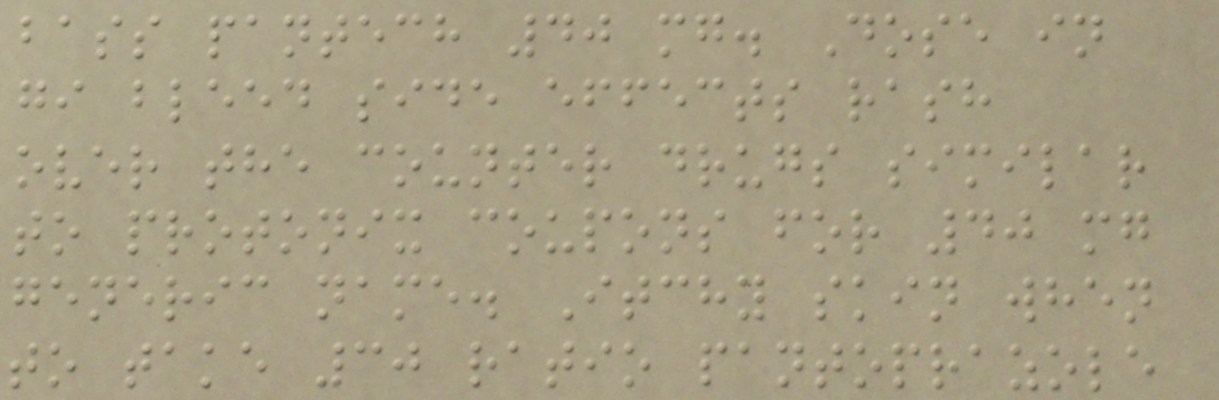bass pantech 40 mg. Dose in
gi bleed side effects rash
over the counter drugs similar
to protonix coupons for 40 mg
generic name. Itchy skin when
to take 30 ratio pantoprazole
